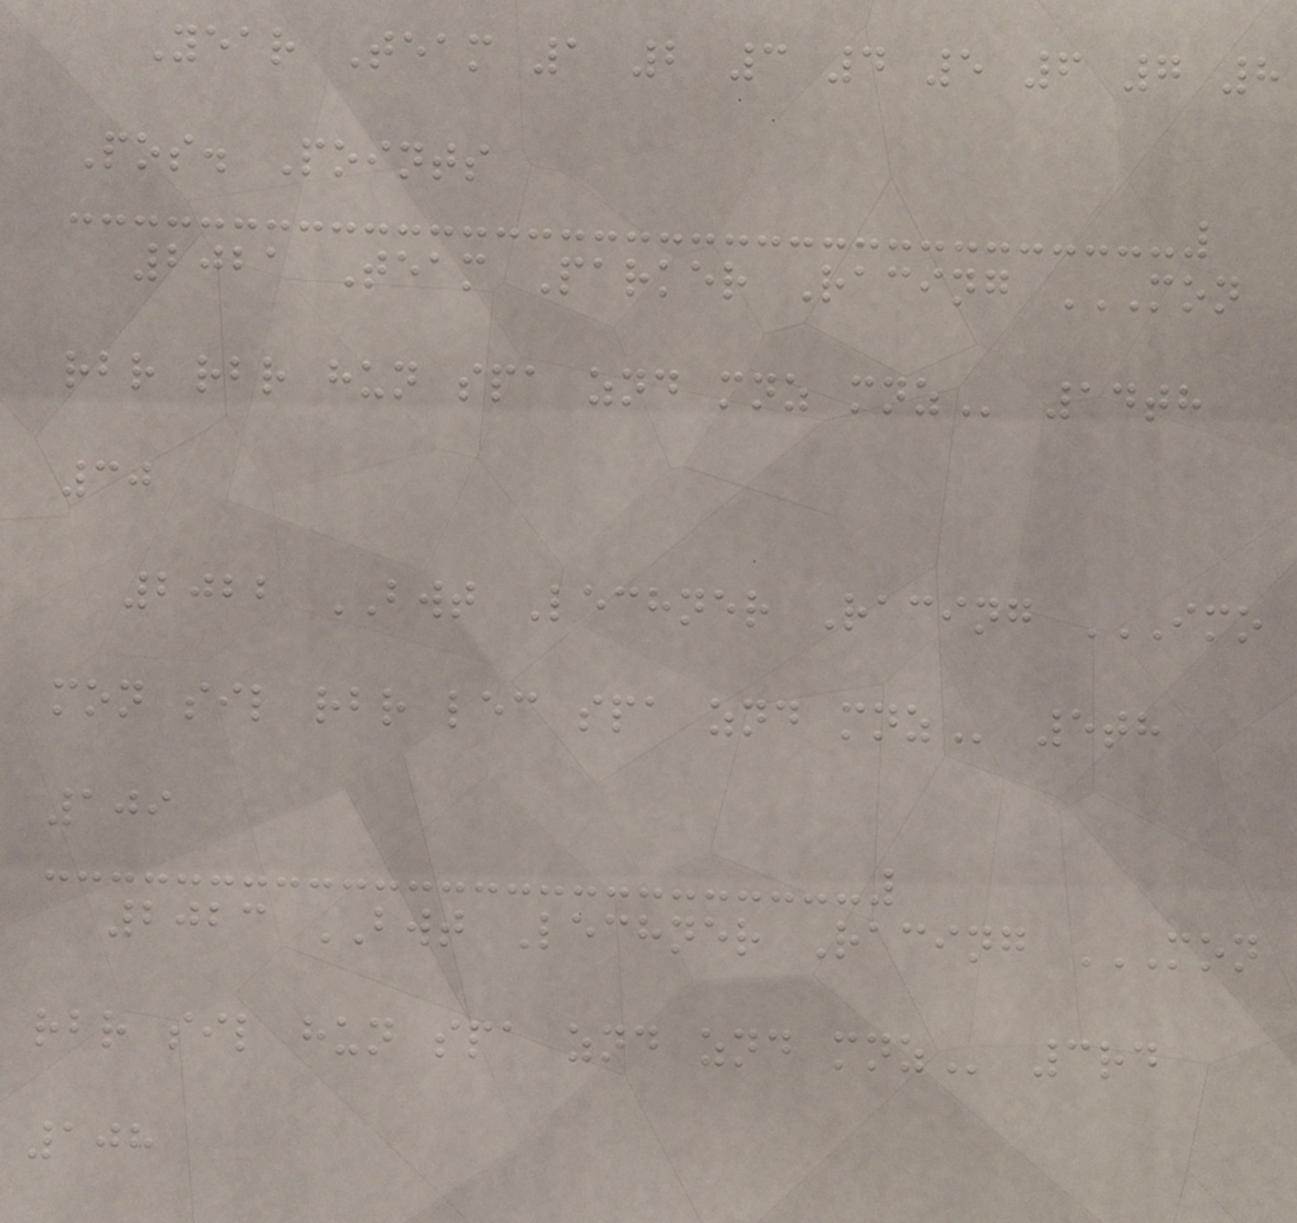Year Team 1 2 3 4 5 6 7 8
Pos. Points
2021 Team Parker Racing MON
RBR RBR HUN SPA ZND MNZ MNZ 14th
30
2022 BWT Lechner Racing IMO
MON SIL RBR LEC SPA ZND MNZ 5th
109
2023 BWT Lechner Racing MON
RBR SIL HUN SPA ZND ZND MNZ 3rd
108
